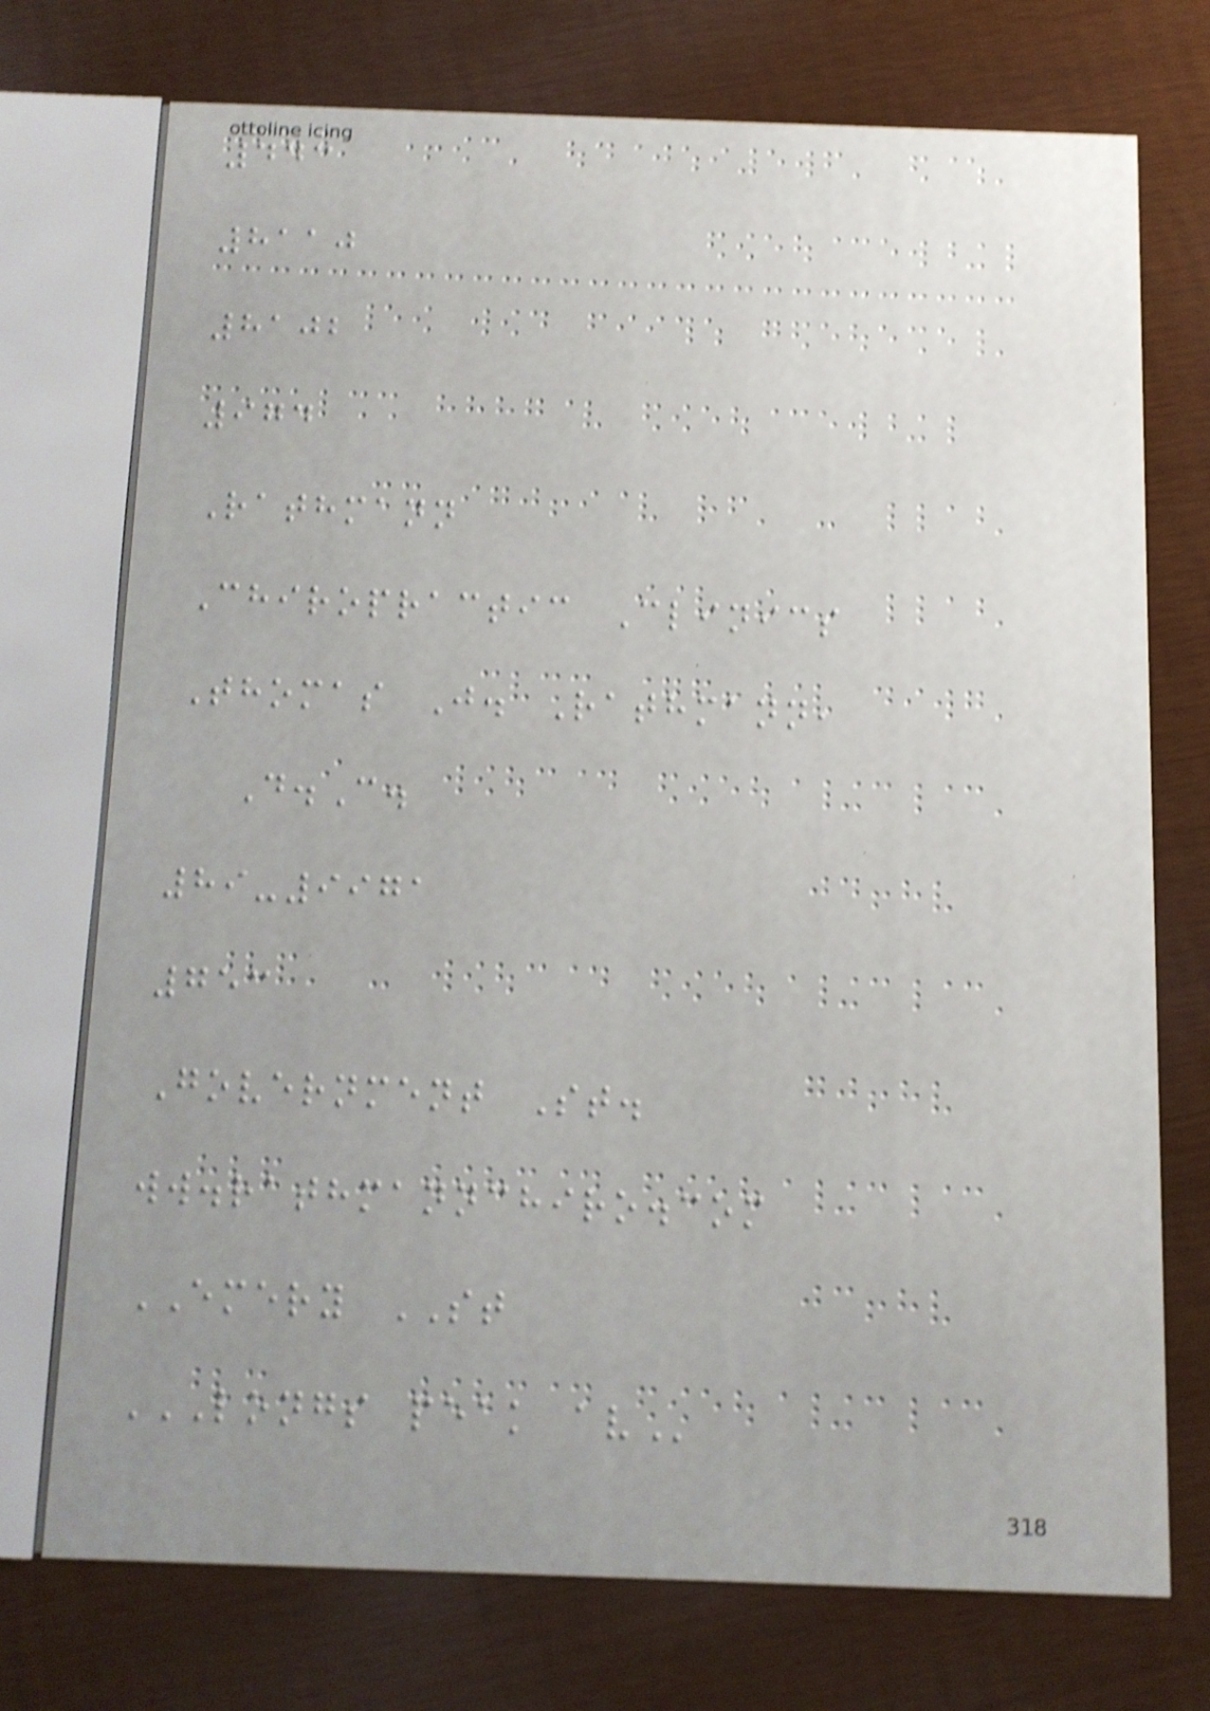443
8110
8102
974
Rathmann
Chiropractic Clinics
Thomas J. Rathmann,
D.C.
89-9971
753
Government St.
ww.rathmannchiro.com
EMERY ST
LONGS PEAK AV
